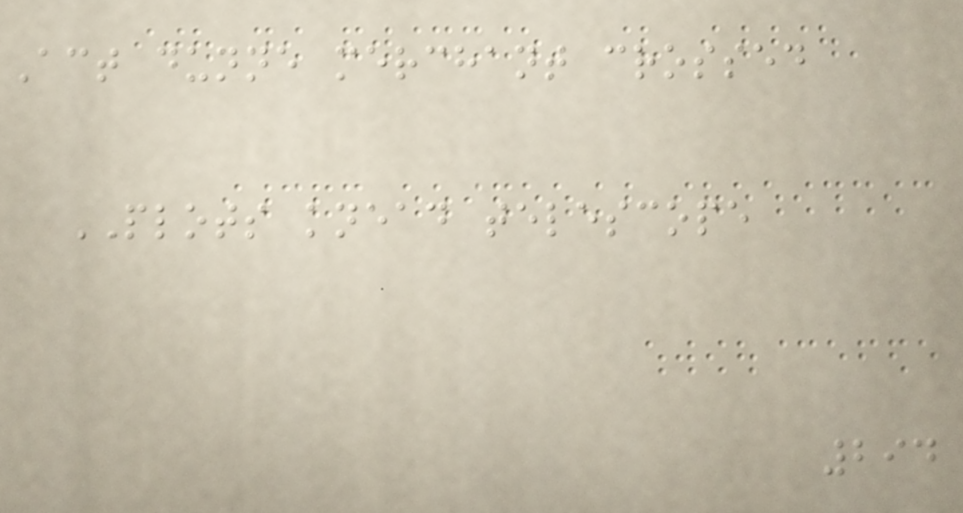Act dunne merchant crossed
PLOTS knead telescope
294
